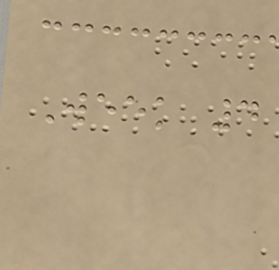Week 4
